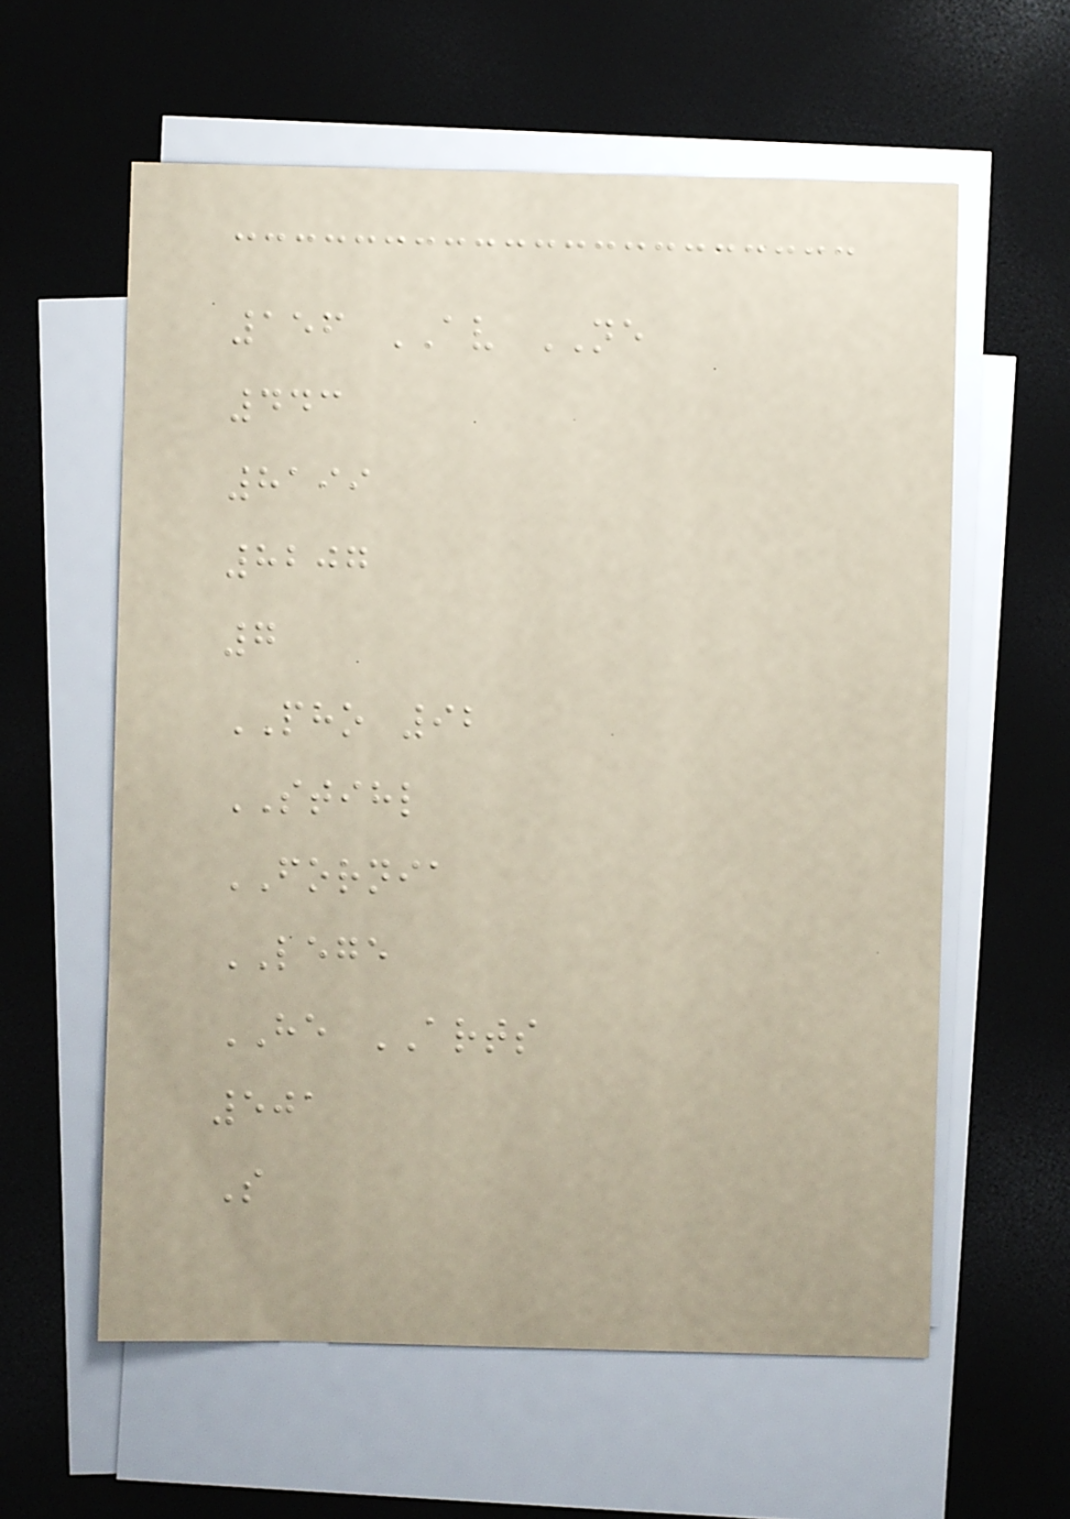156 AV NE
443
8199
8207
7
PHO 92
STIHL
FORNIA
LEGE
HE ARTS
501
S
